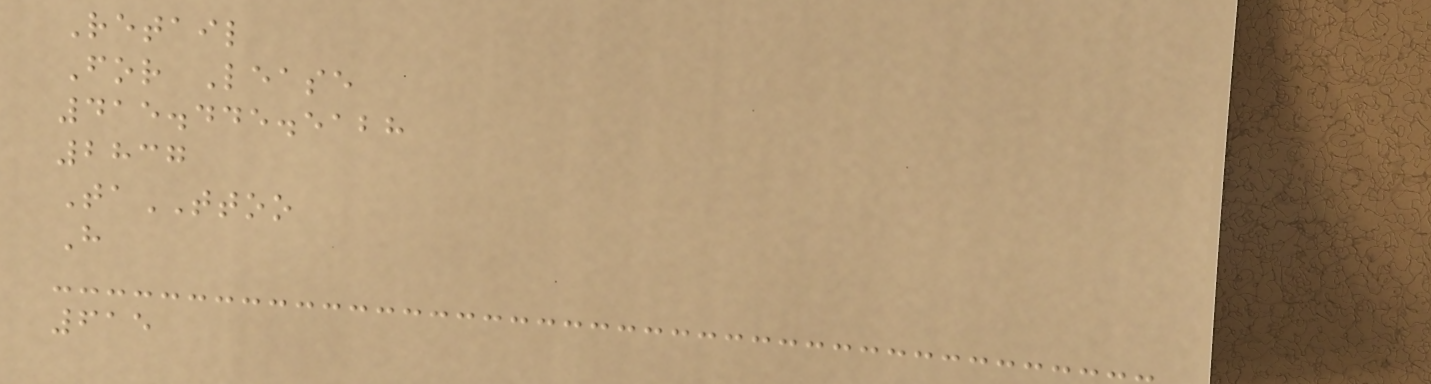Retail
For Lease
415.445.5128
2837
TaTTOO
H
615
